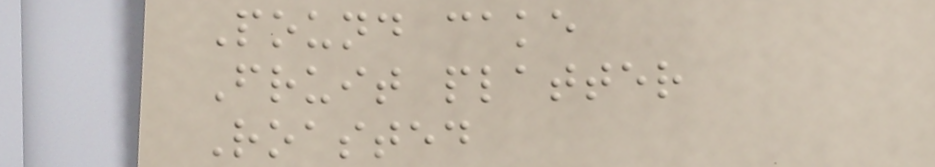Pound cake
Fruit platter
Roasted
